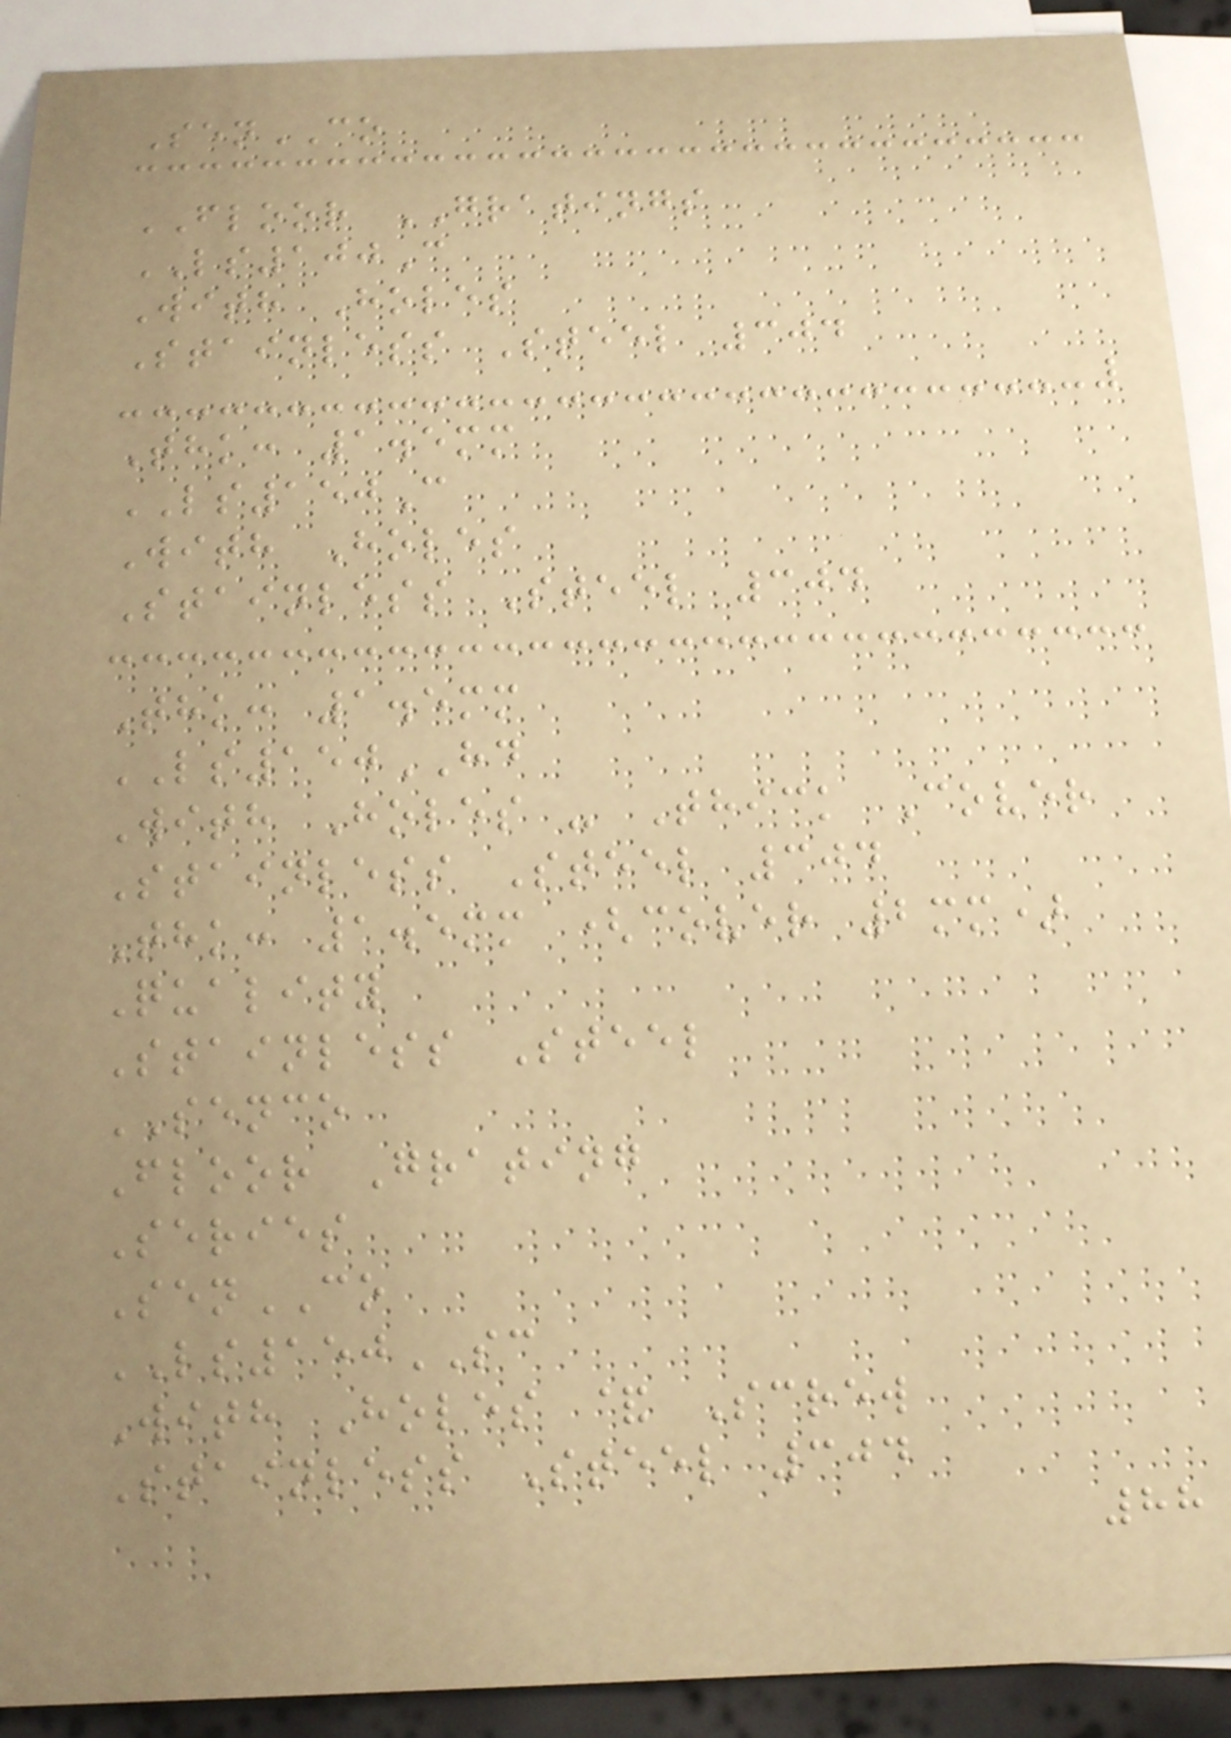SenCO
FLOOR GRATINGS
LS100C
With Holes
Stainless Steel 304
Thk: 1.5mm
LS150C
With Holes
Stainless Steel 304
Thk: 1.5mm
LS150HD
With Holes - Thick Cover
Stainless Steel 304
Thk: 1.5mm (cover 2mm)
Quality
Stainless Steel
SENCO
Floor Grating
Series
SenCO
LS150SC
With Holes & Screw
Stainless Steel 304
88
